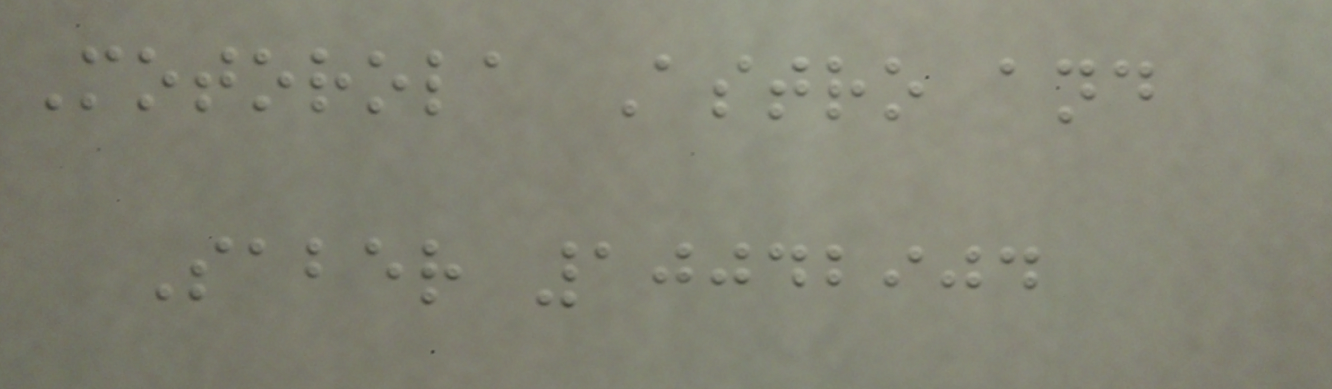Motorola Astro and
Saber 10042904
